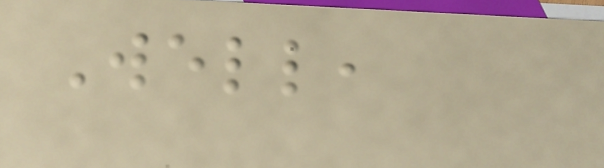Well,
